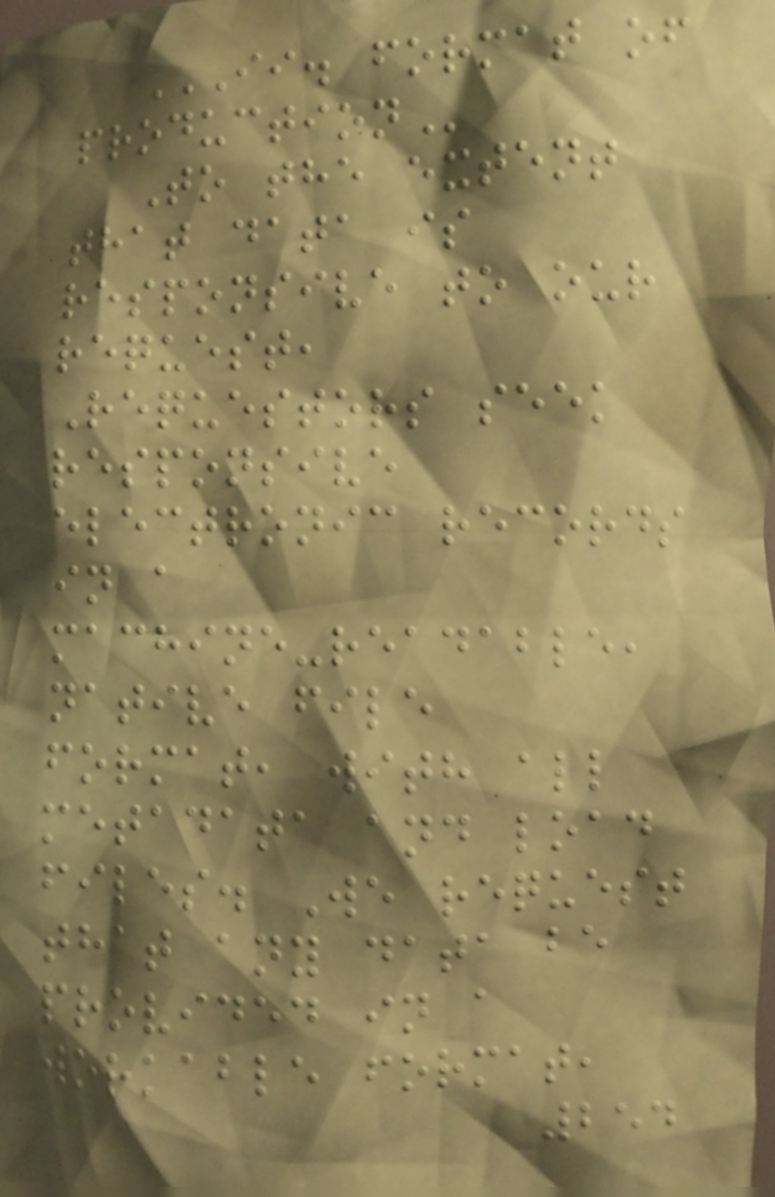II. FORMAT OF
PRODUCTION
To the extent
that data is
responsive to our
request,
Requestors seek
responsive
electronic records
in a
machine-readable,
native file
format, with all
metadata and load
files. We request
that any data be
provided in a
workable format,
254
